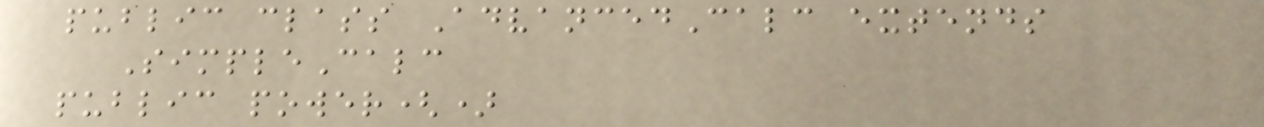public class AdvancedCalc extends
SimpleCalc
public power()
